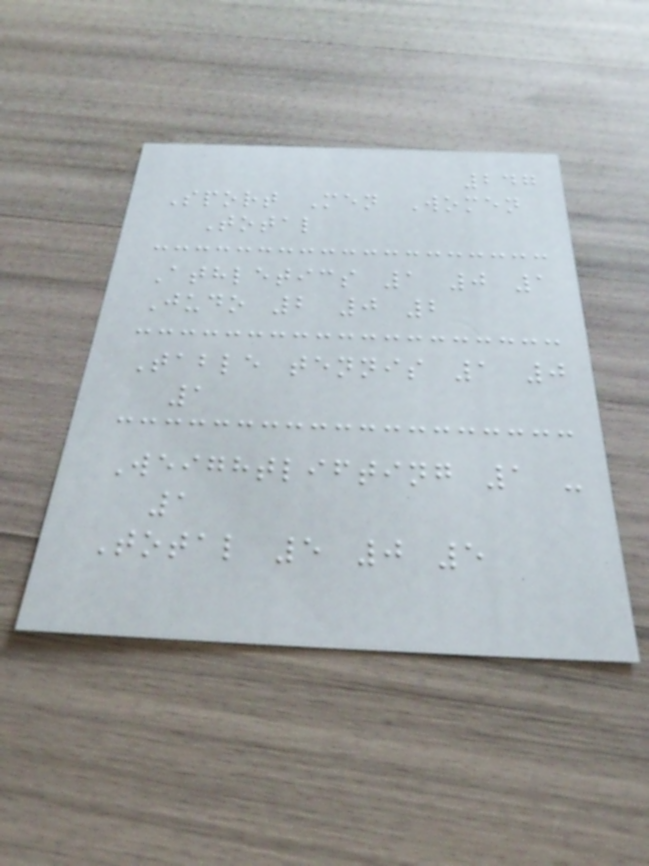247
Sport Men Women
Total
Athletics 1 0 1
Judo 2 0 2
Table tennis 1 0
1
Weightlifting 1 -
1
Total 5 0 5
